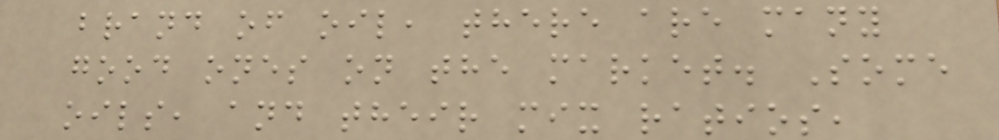brand of oil, there are many
good ones on the market. Some
oils, and their mix ratios,
